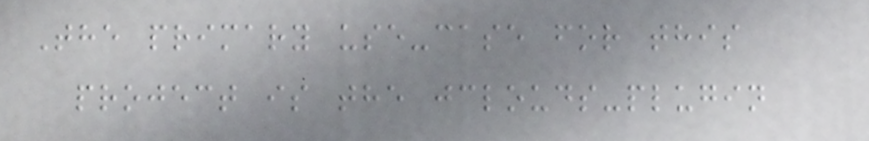The primary use-case for this
project is the jclouds-plugin
